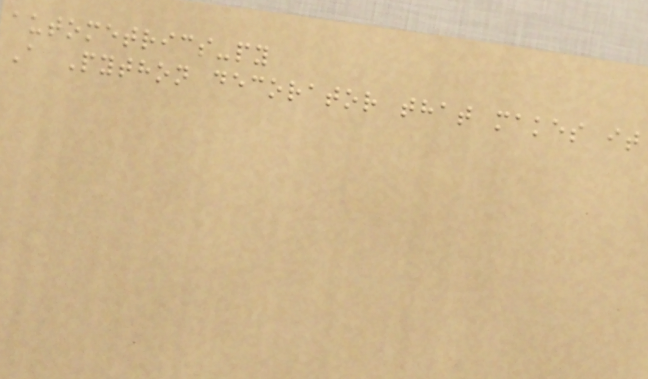autometrics-py
A Python decorator that makes it
